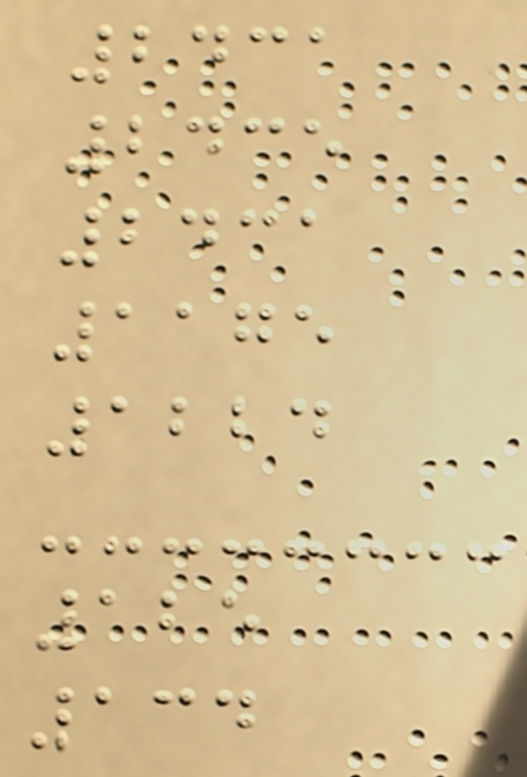2431
2435
2431
1175
1224
125
134
